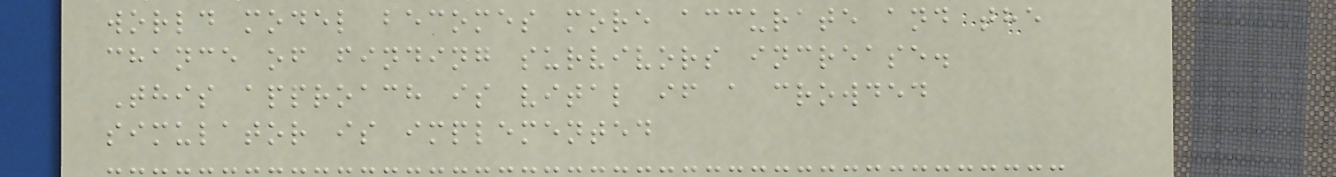world model becomes more accurate and the
chance of finding survivors increase.
This approach is vital if a crowded
simulator is implemented
